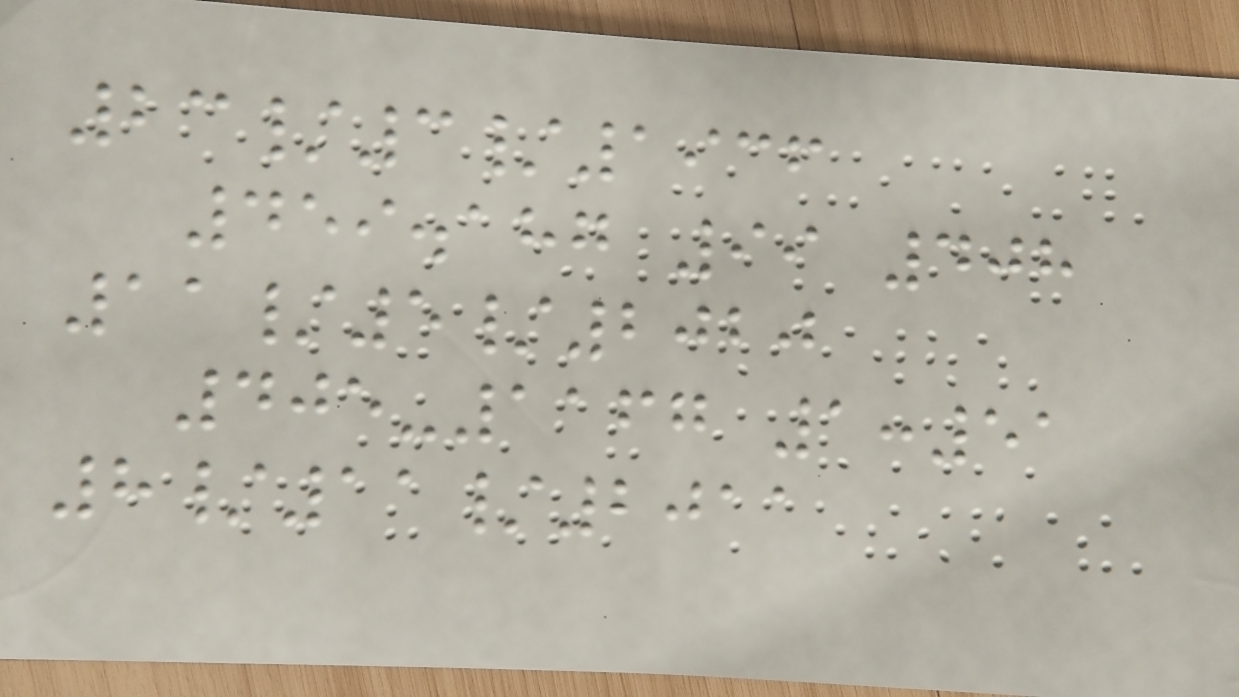23/3/1936
459.187 99 408
11/5/2020
405-1167 1:51
8/11/2011
